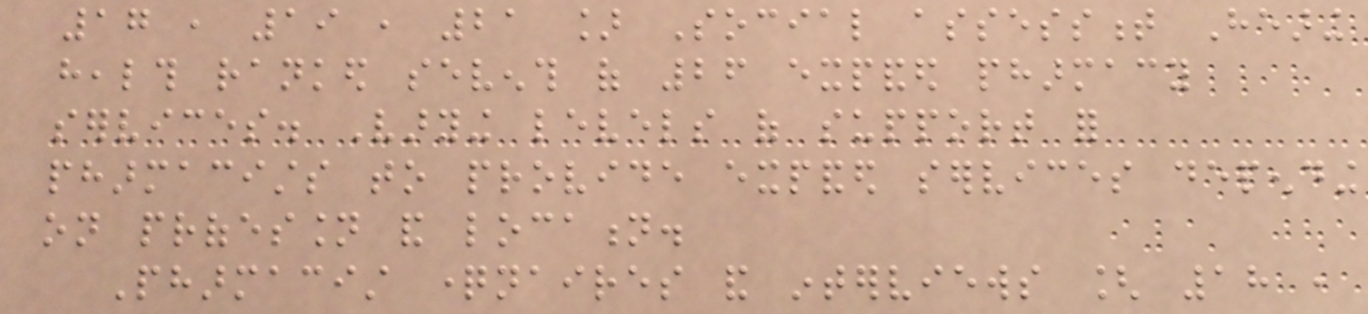17 , 19 , 21 ] Social assessment Hearing
health ranked seventh of 26 expanded pharmacy
services. Varying levels of support for
pharmacists to provide expanded services depending
on profession and location.
Pharmacist questionnaires and interviews [ 18 ,
